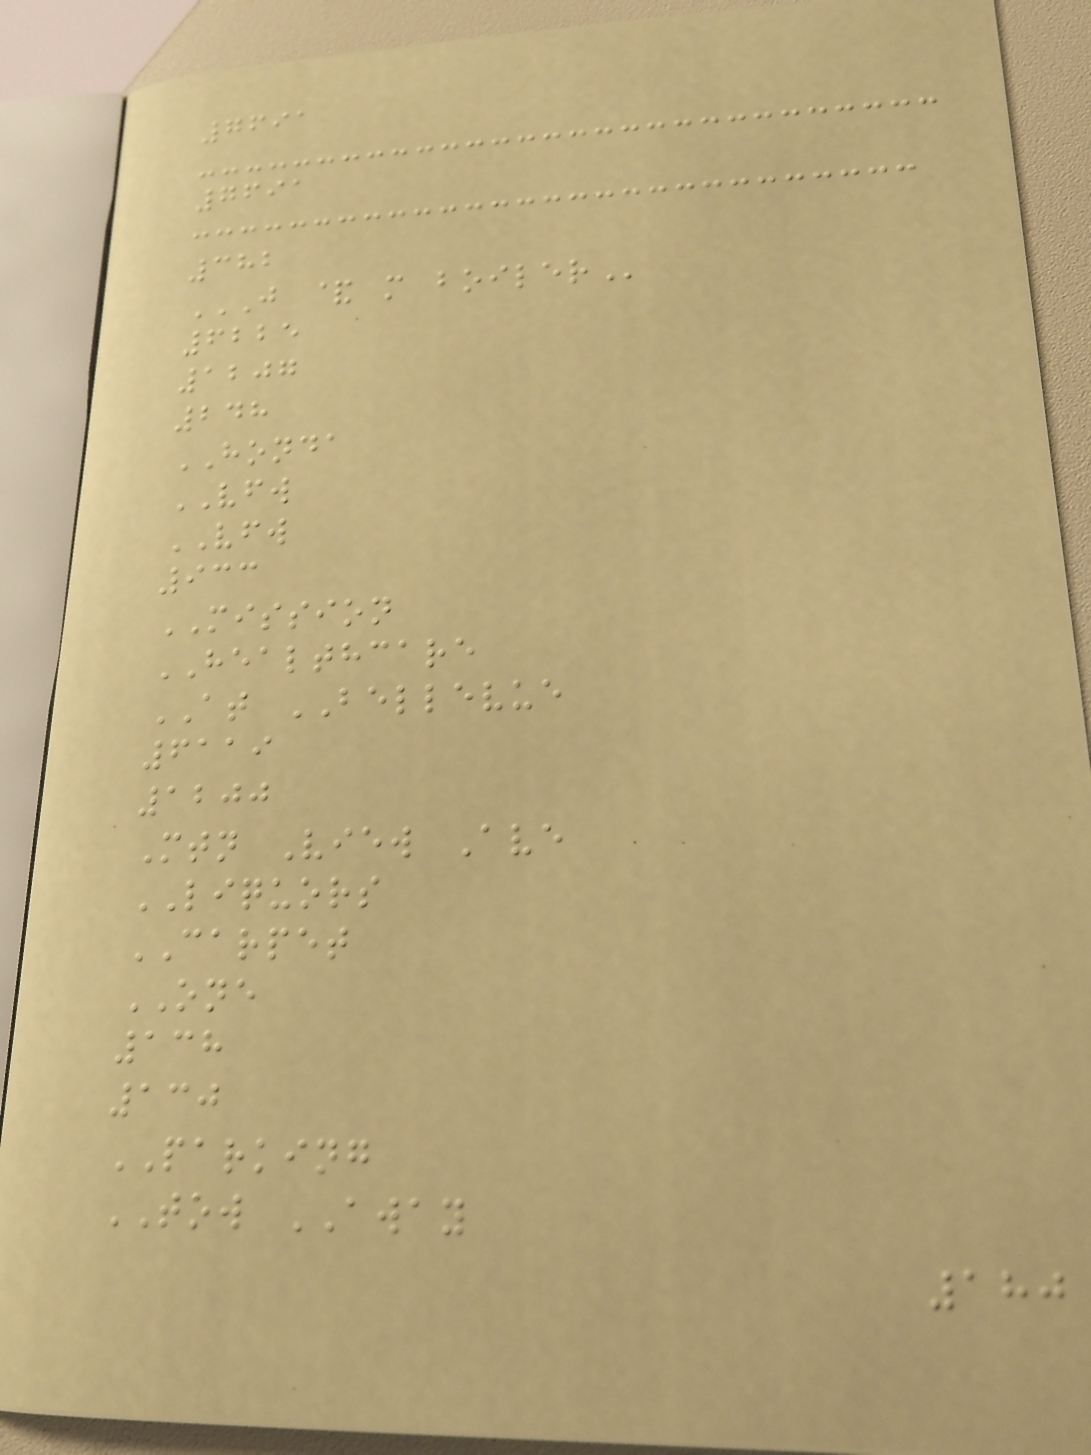7691
7691
382
J & M BOILER
6225
1207
248
HONDA
VFW
VFW
933
MISSION
HEALTHCARE
AT BELLEVUE
6119
1200
Mtn View Ave
LIQUORS
CARPET
ONE
138
130
PARKING
TOW AWAY
180
